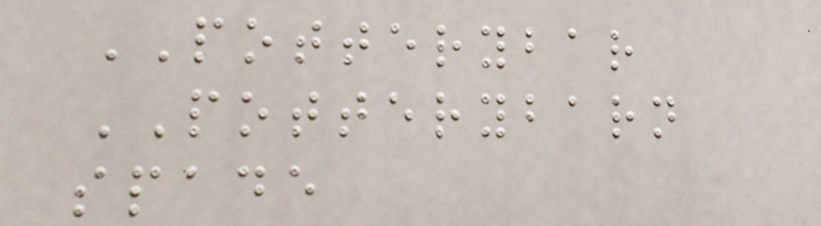POTTERYBAR
POTTERYBARN
spade
